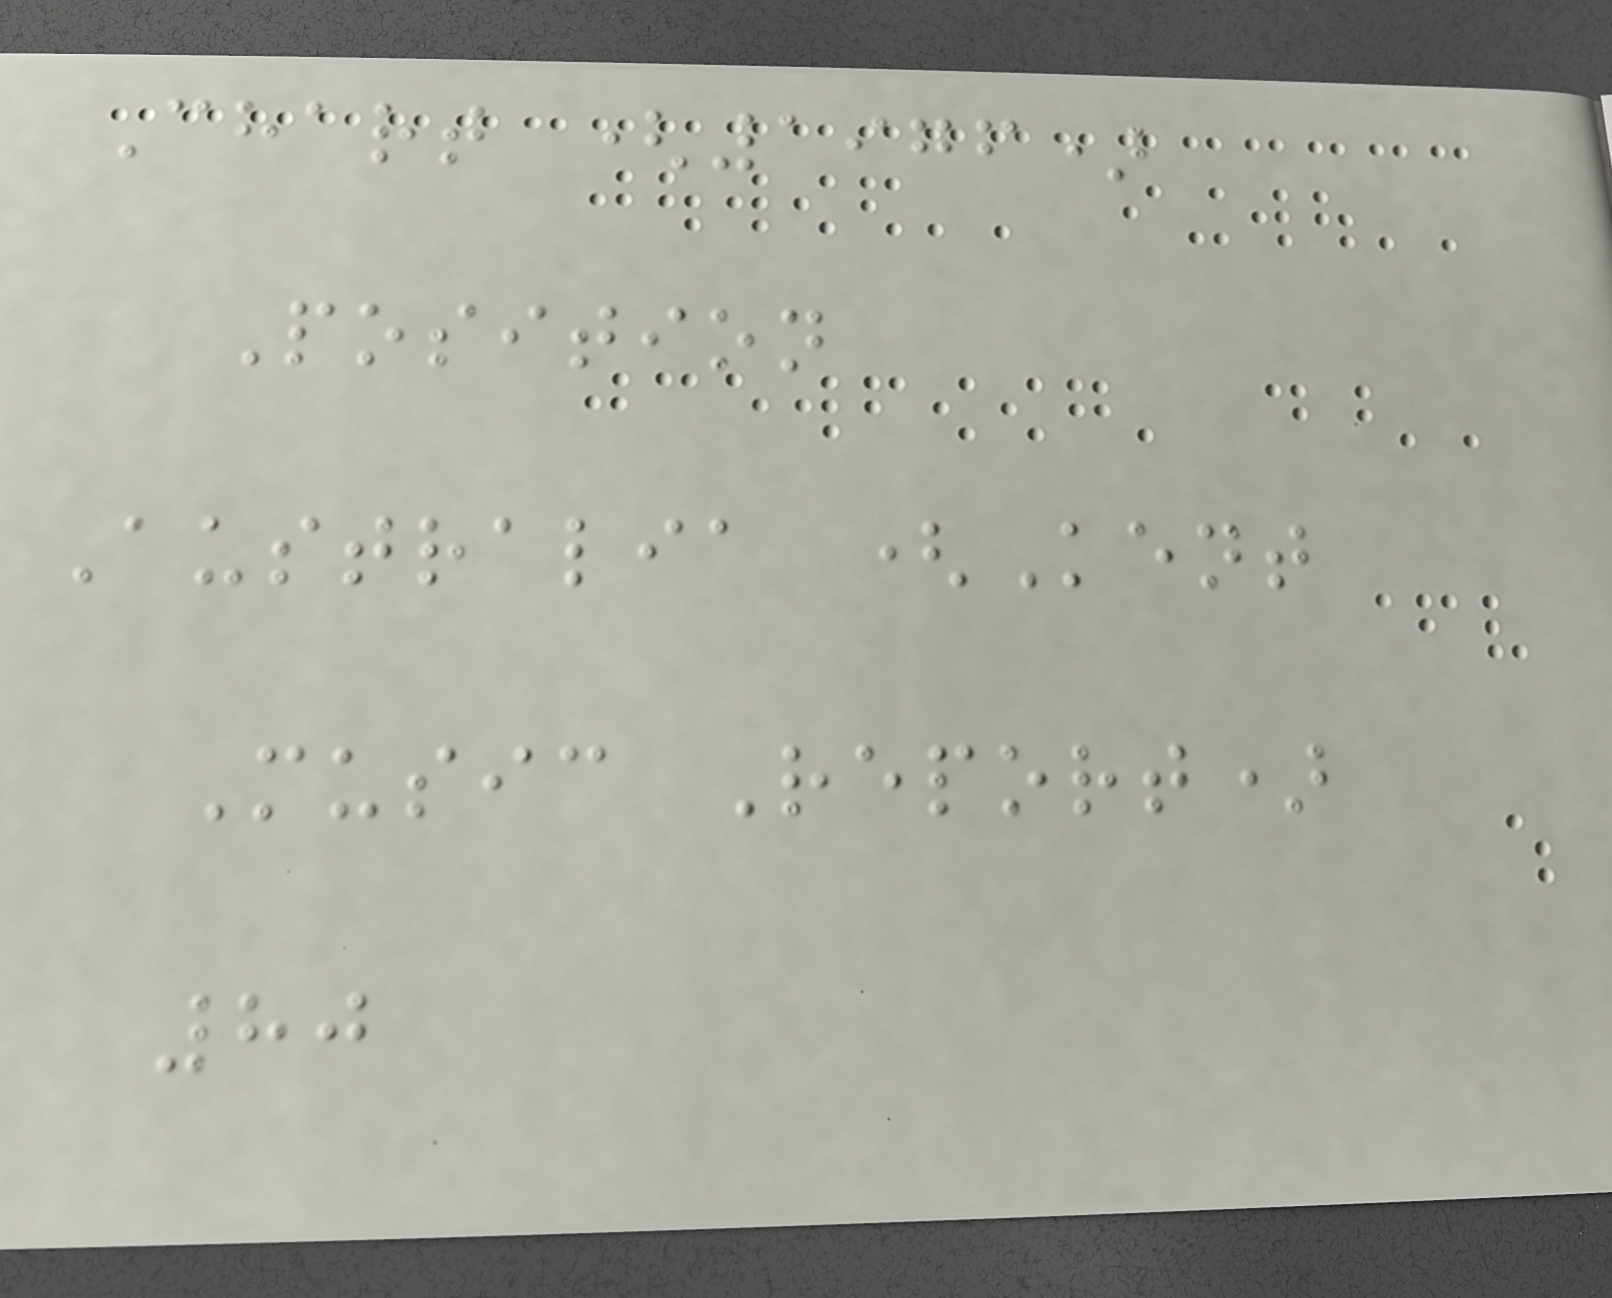Chart (1976)
Position
Australia (Kent
Music Report)
80
